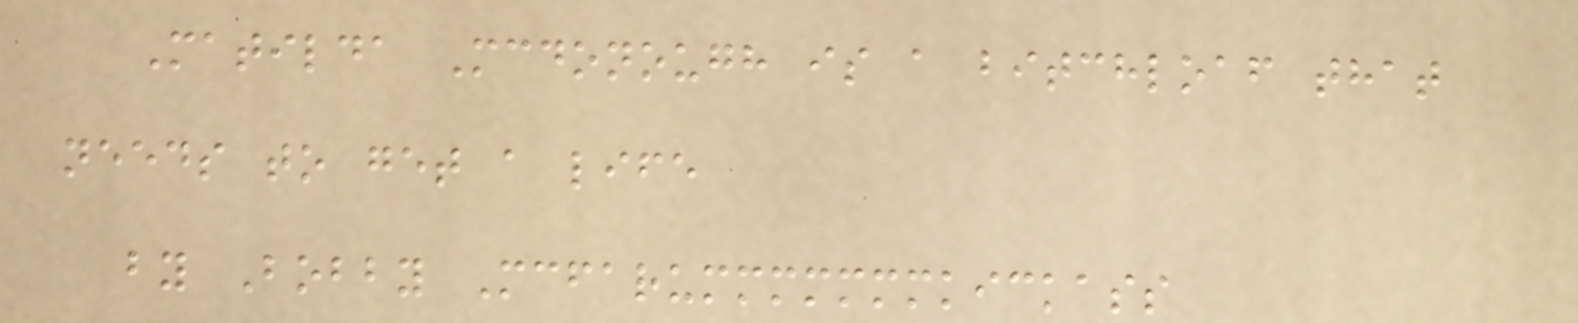Matilda Mcdonough is a bitchloaf that
needs to get a life
by Bobby Mcfarummmmmmmkickass
